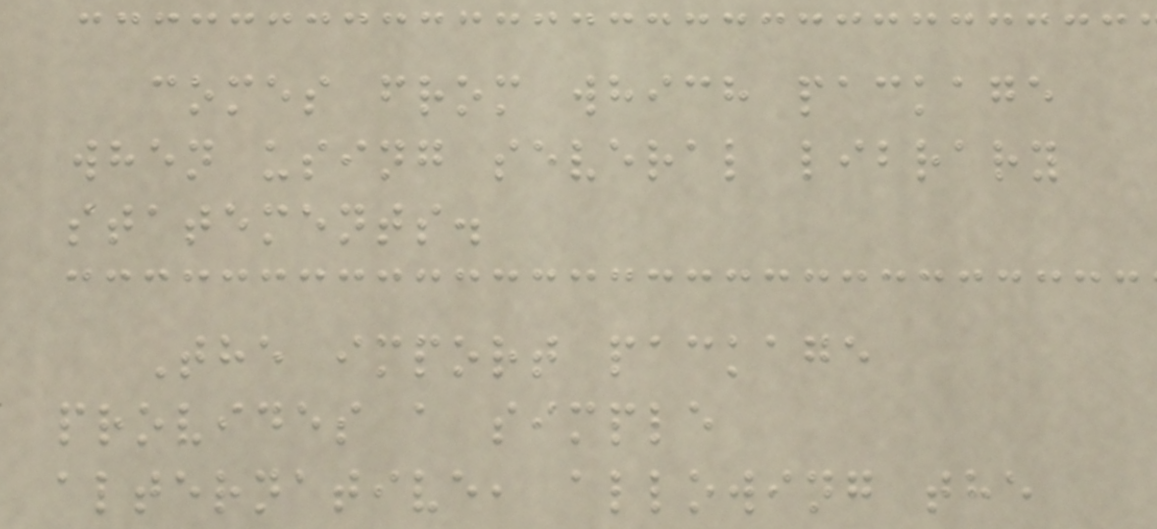comes from which package
when using several library
statements.
The import package
provides a simple
alternative, allowing the
